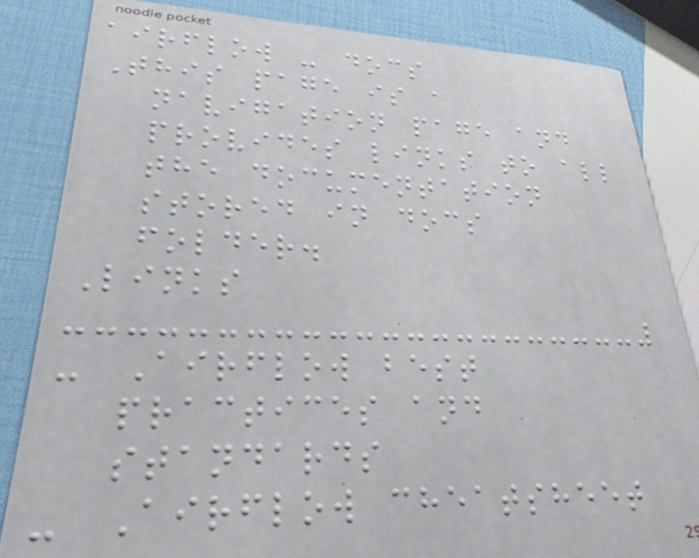airflow - docs
This page is a
navigation page and
provides links to all
the documentation
stored in docs
folder.
Links
- Airflow best
practices and
standards
- Airflow cheatsheet
